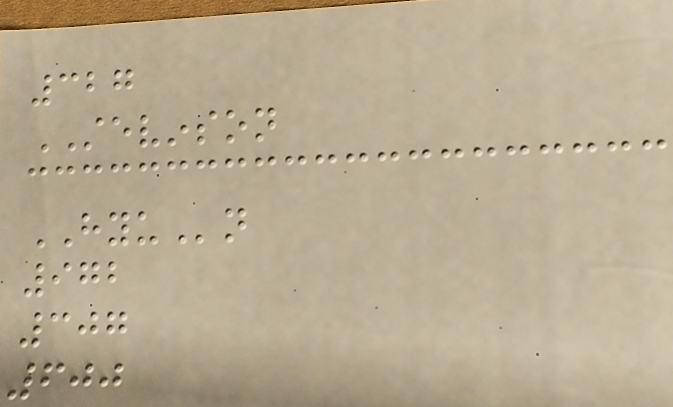327
STEVINSON
HYUn
972
307
600
